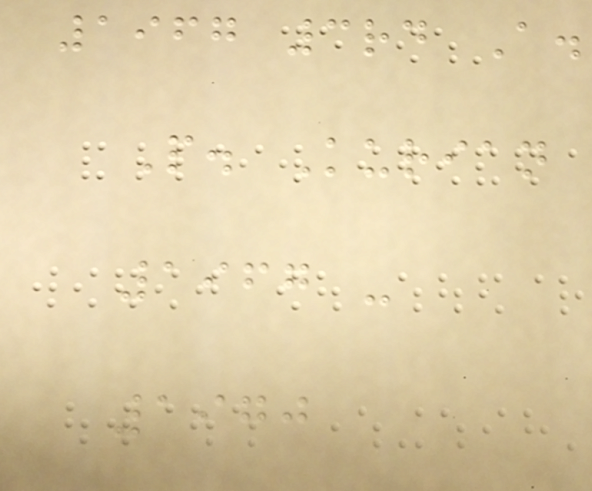1967 3rd A.
P. Kurian
1967 -
1970
